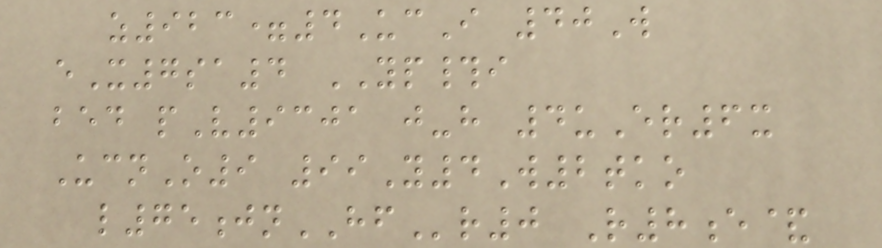z923=4UcI 40W
eX7sa4 YP#i
bed pV9301 j-h 4uEr6x
UcnO9 99Y4W2tko
l75jnHFr0 R8e&
